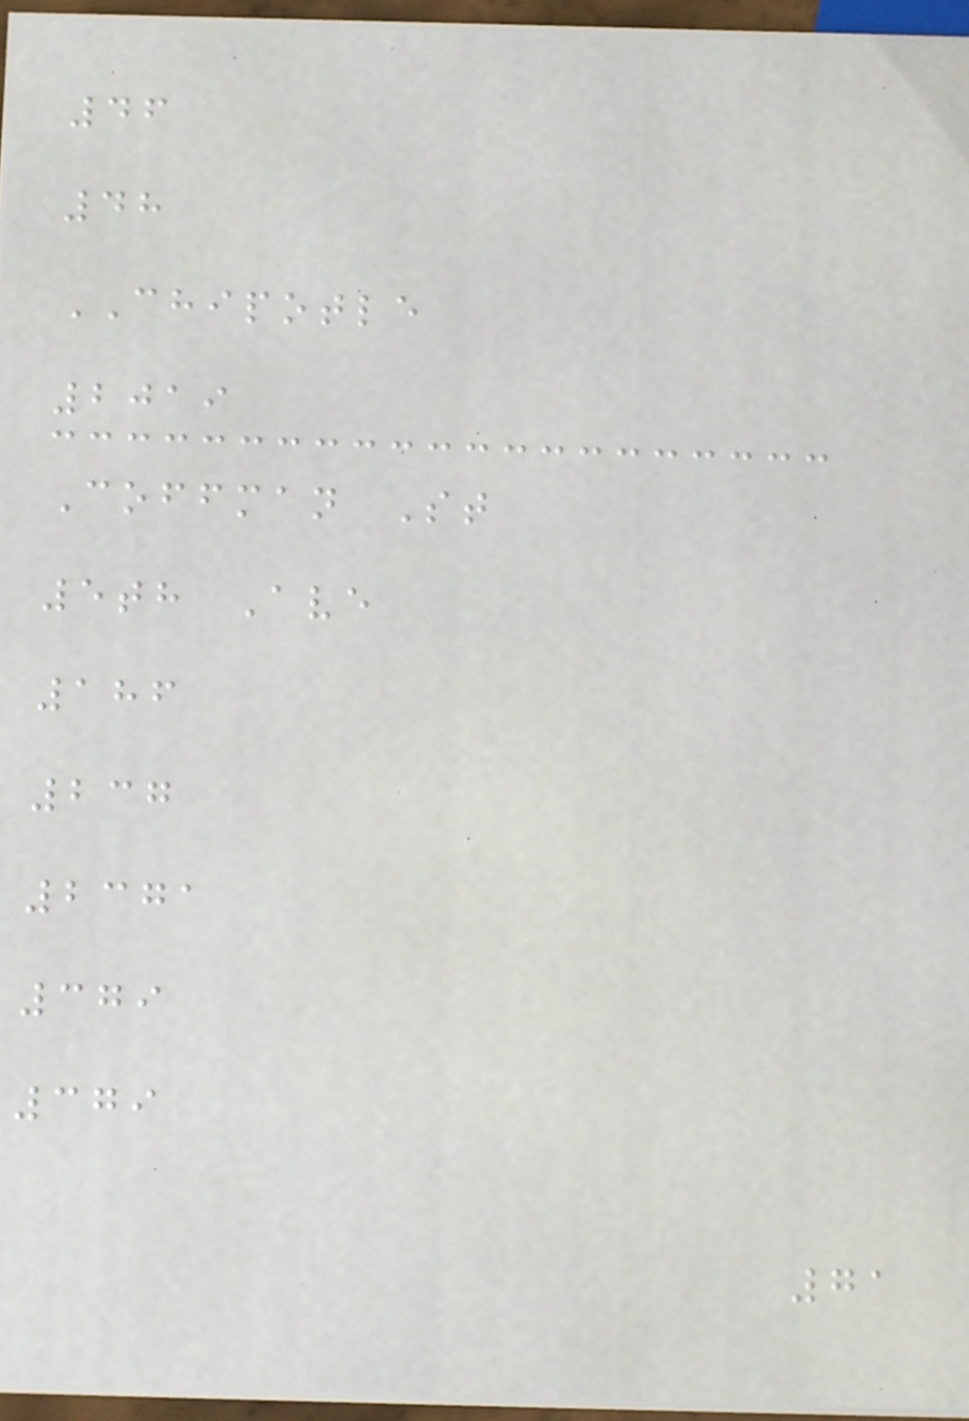46
48
CHIPOTLE
2019
Coffman St
5th Ave
186
237
2371
379
379
71
